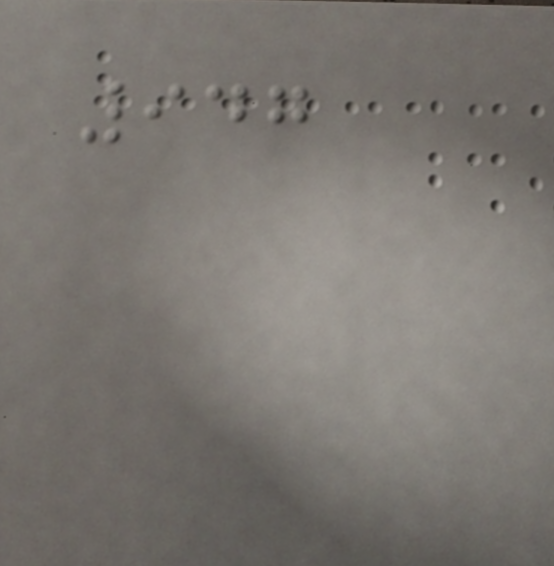947
